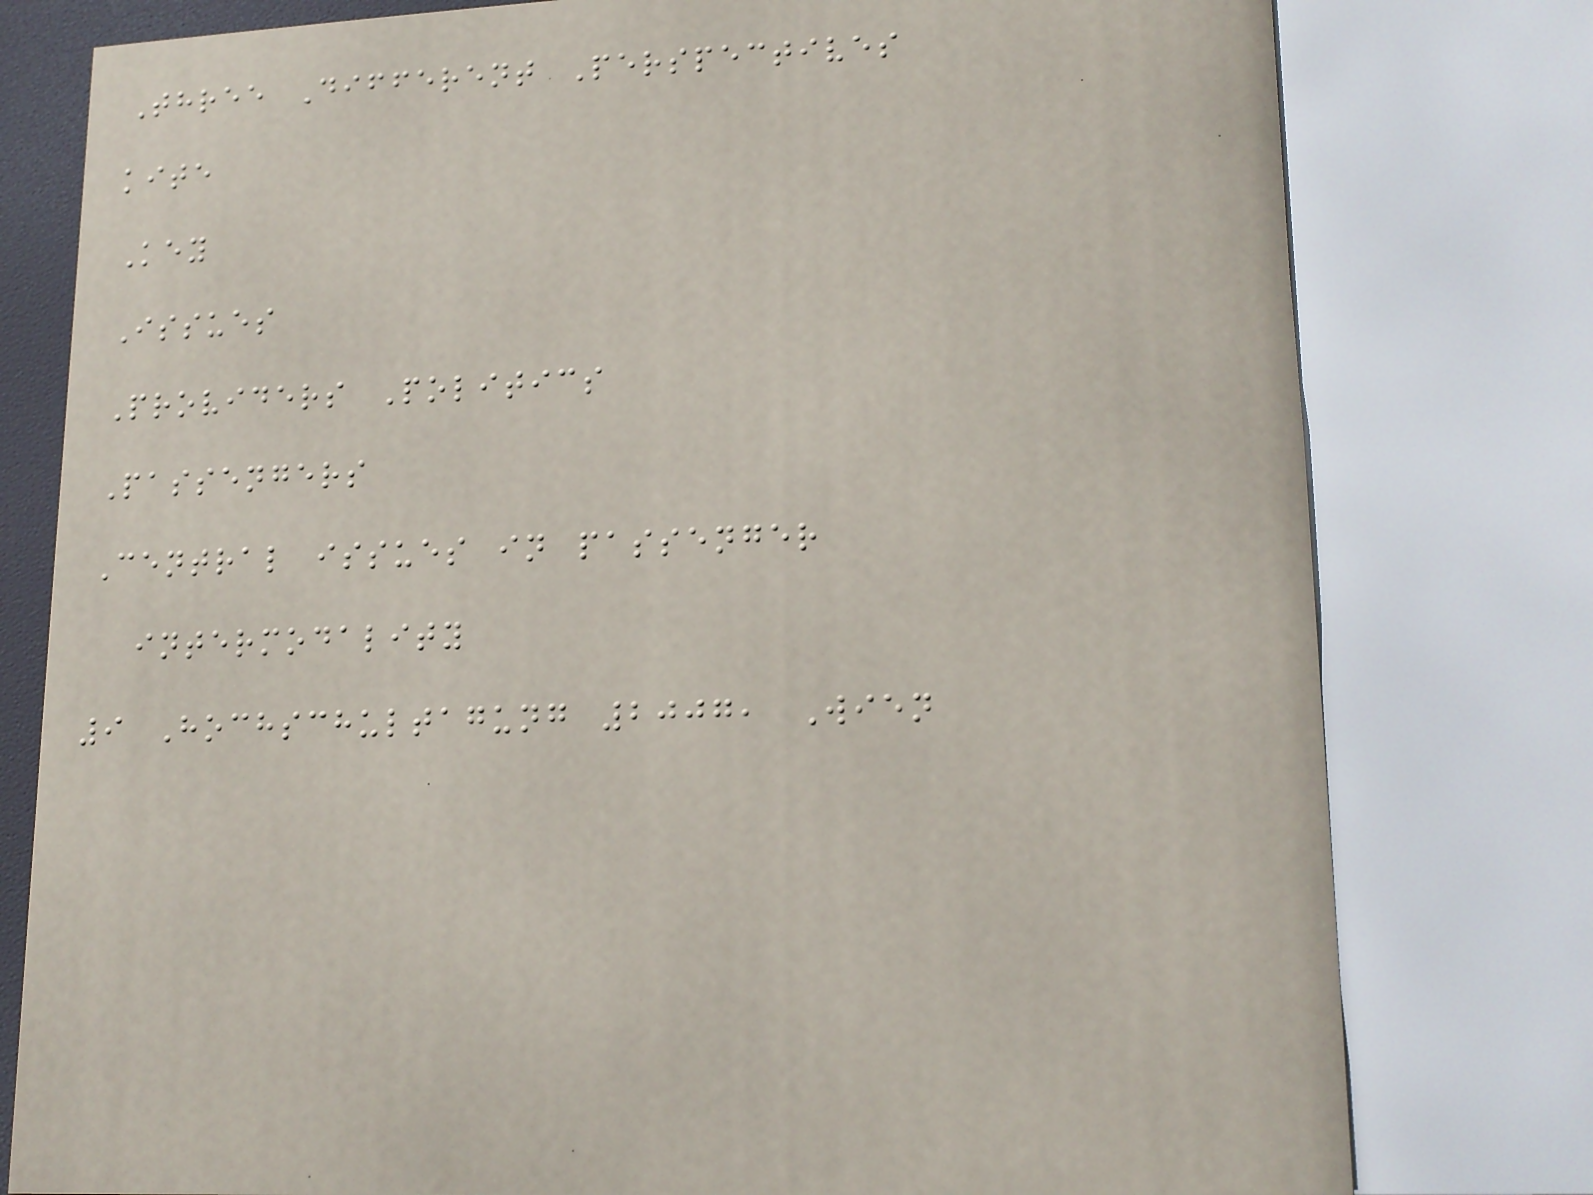Three Different Perspectives
kite
Key
Issues
Providers Politics
Passengers
Central issues in passenger
intermodality
9 Hochschultagung 2007, Wien
